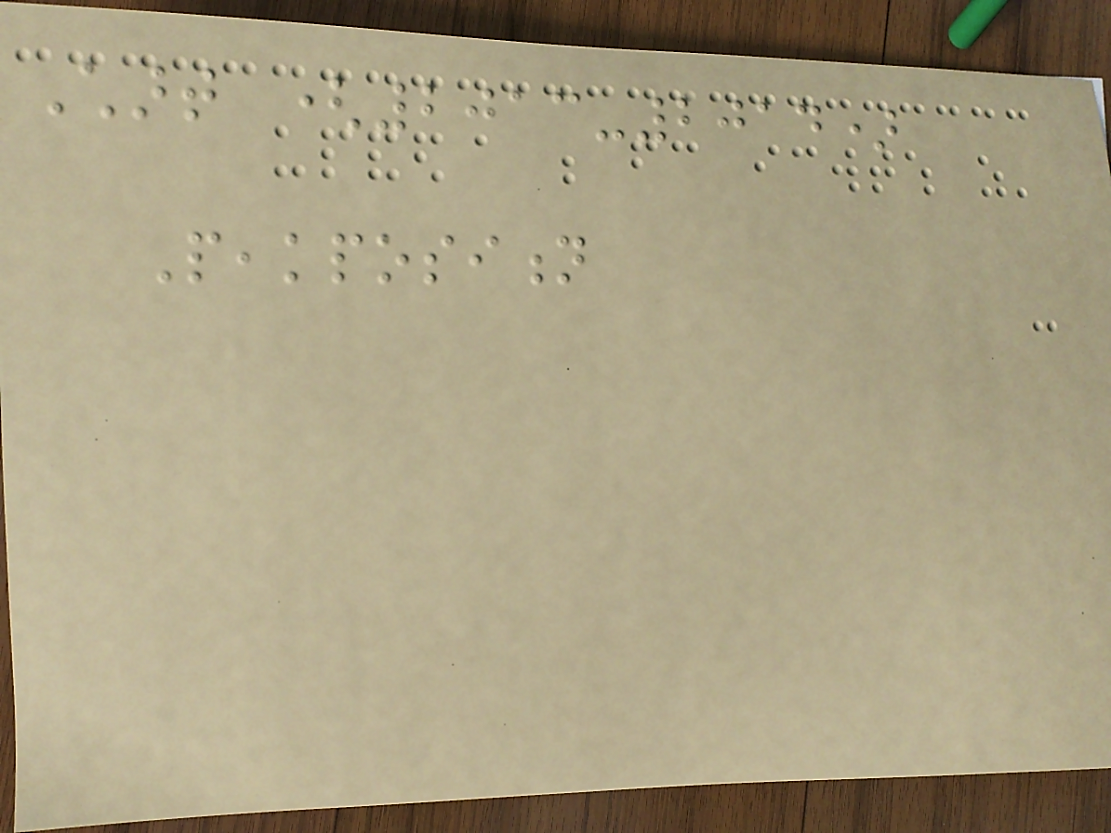Chart (2013-2014)
Peakposition
